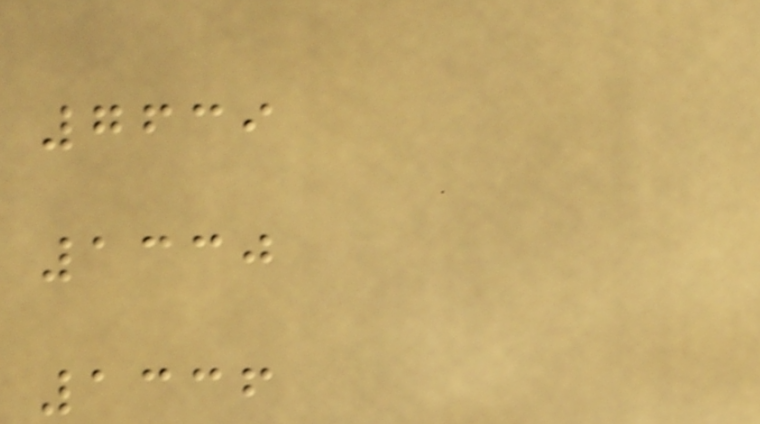7639
1330
1336
